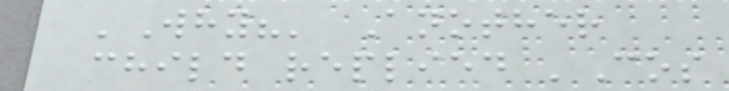'Why?' Another
child replied 'Cos
